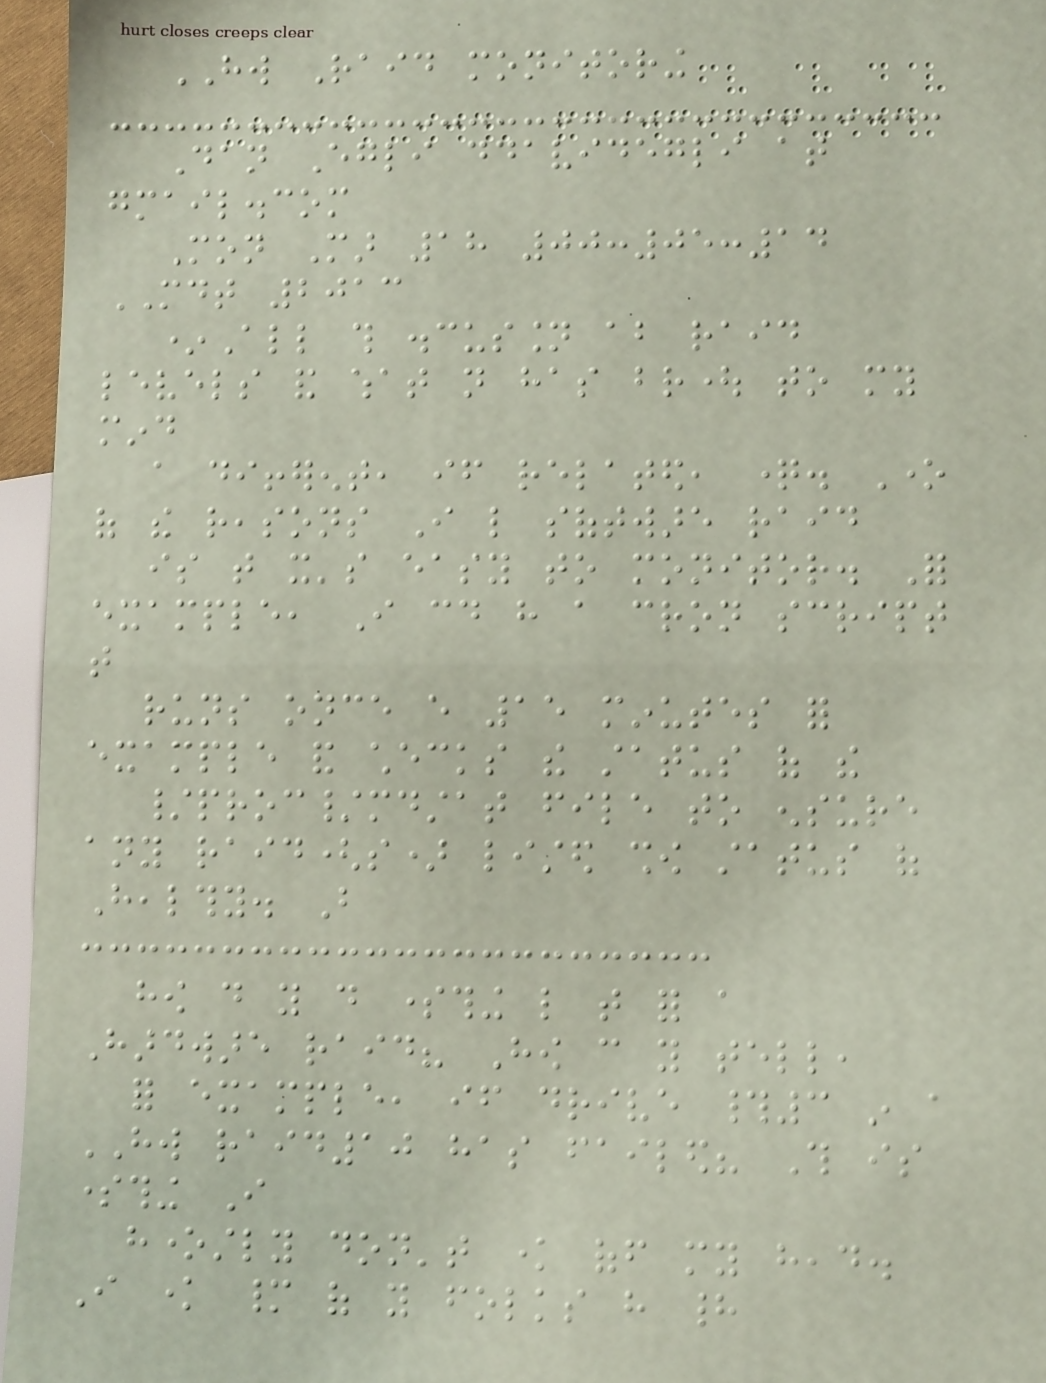HW Raid monitoring
Dan Egli ddavidegli at
gmail.com
Mon Mar 18 00:05:14
MDT 2013
*All this discussion about raid
levels and what not has brought to my
mind
a different, if related, question. One
of the reasons I like software raid
is that it's easy to monitor. For
example, I could have a cron script
that
runs once every 15 minutes for
example and checks the status of the
/proc/mdstat file to ensure
any raid(s) listed show status of
Healthy. But
how do you do something like that for a
Hardware raid? How can you tell,
for example, if drive #3 in a
HW raid10 has failed? This is
something I
honestly don't know off my head.
I know many of you folks have had
